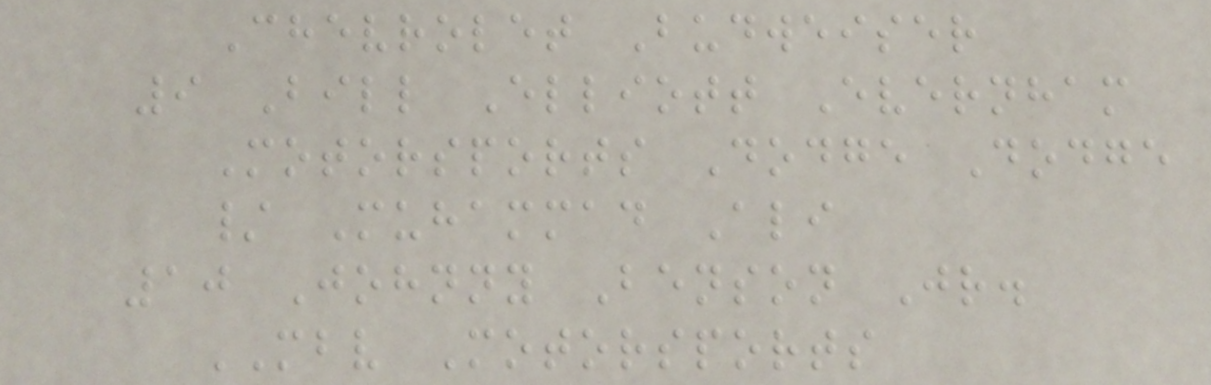Chevrolet Budweiser
9 Bill Elliott Evernham
Motorsports Dodge Dodge
/ Muhammad Ali
10 Johnny Benson Jr.
MBV Motorsports
